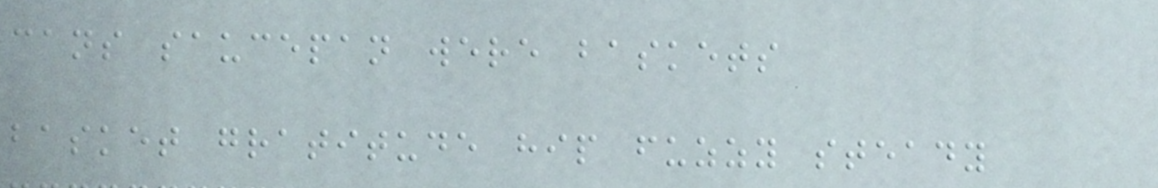cans saucepan were baskets
basket gratitude hip fuzzy steady
